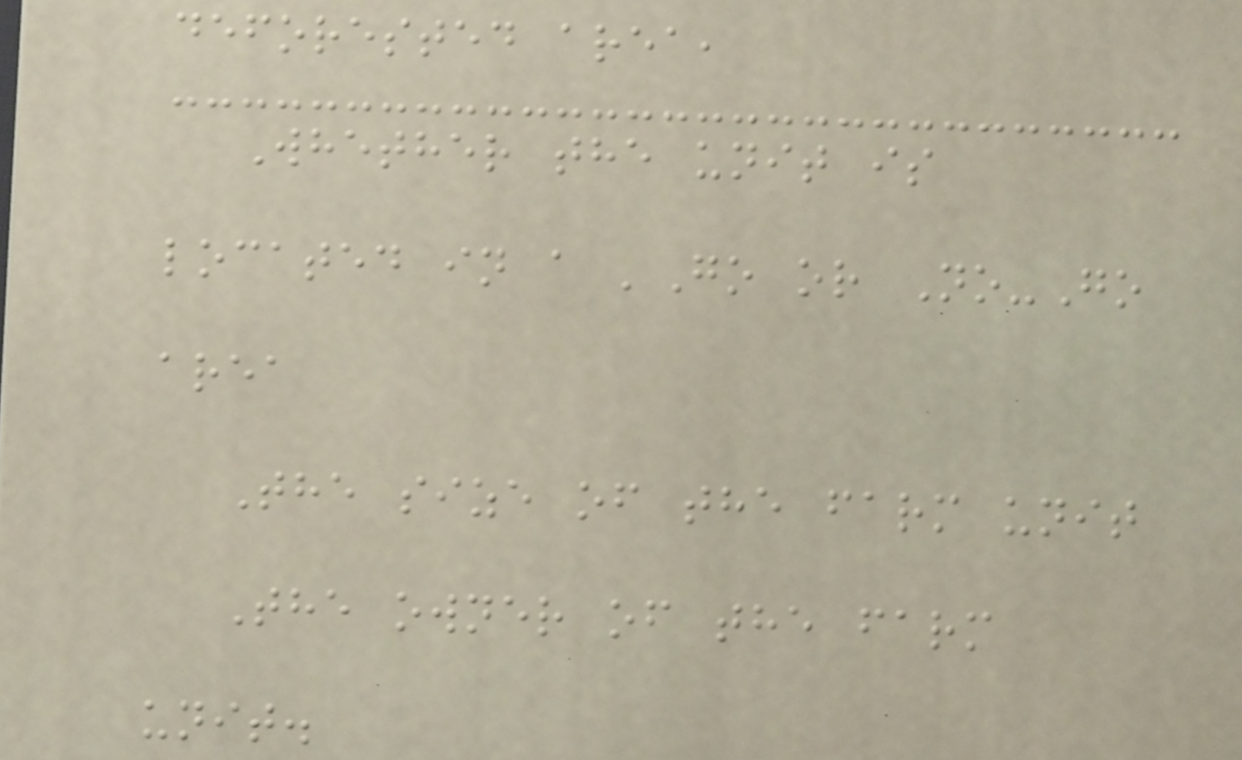deforested area,
Whether the unit is
located in a 'Go or No-Go
area
The size of the farm unit
The owner of the farm
unit.
